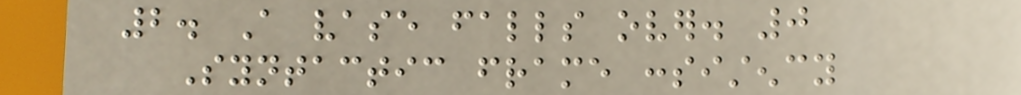2. A vase falls over. 0
Syntactic frame consistency
